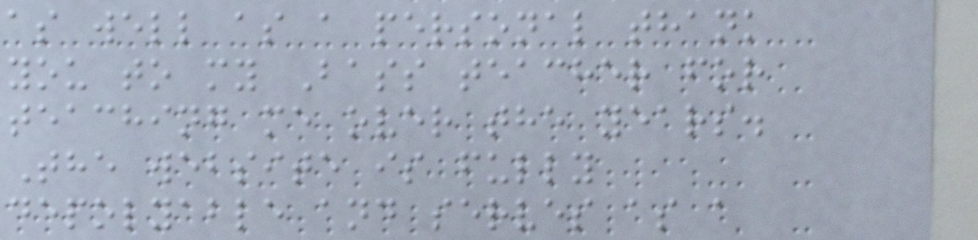as well as a personal thank
you to my Bass teacher for
teaching me over the years.
The website is fully
depolyable and serves as a
